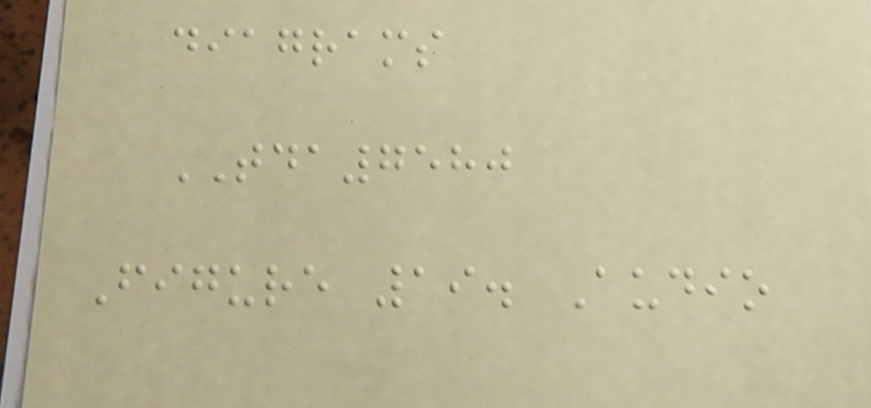diagrams
TDA7580
Figure 19. Audio
